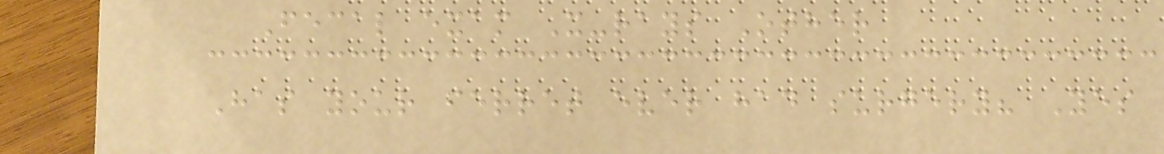Fecal exam X-rays Other
Has your ferret ever had surgery? Yes
